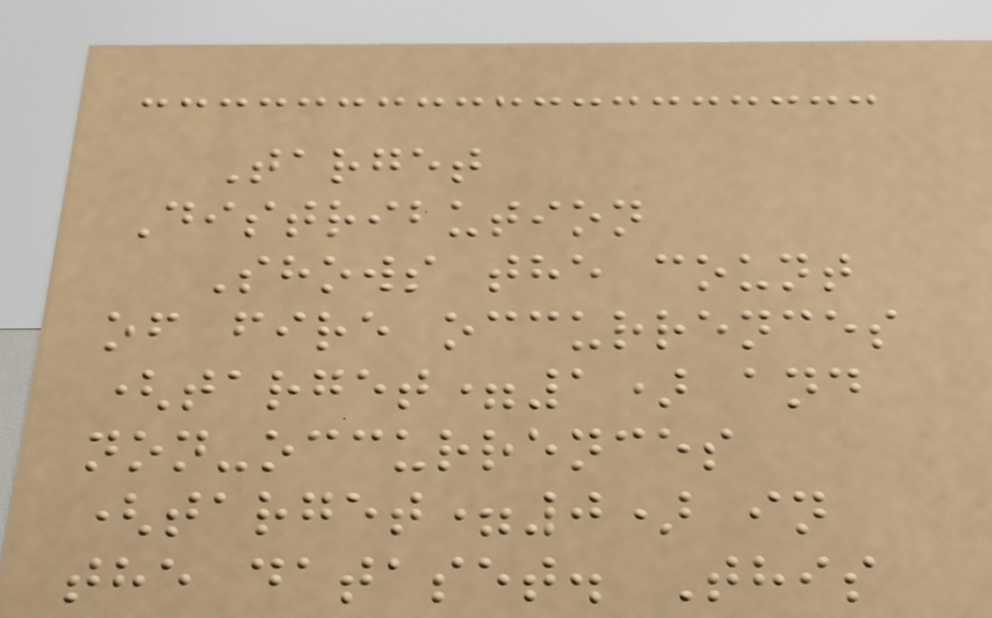Target
Distribution
Shows the count
of fire occurrences
(target=1) and
non-occurrences
(target=0) in
the dataset. This
